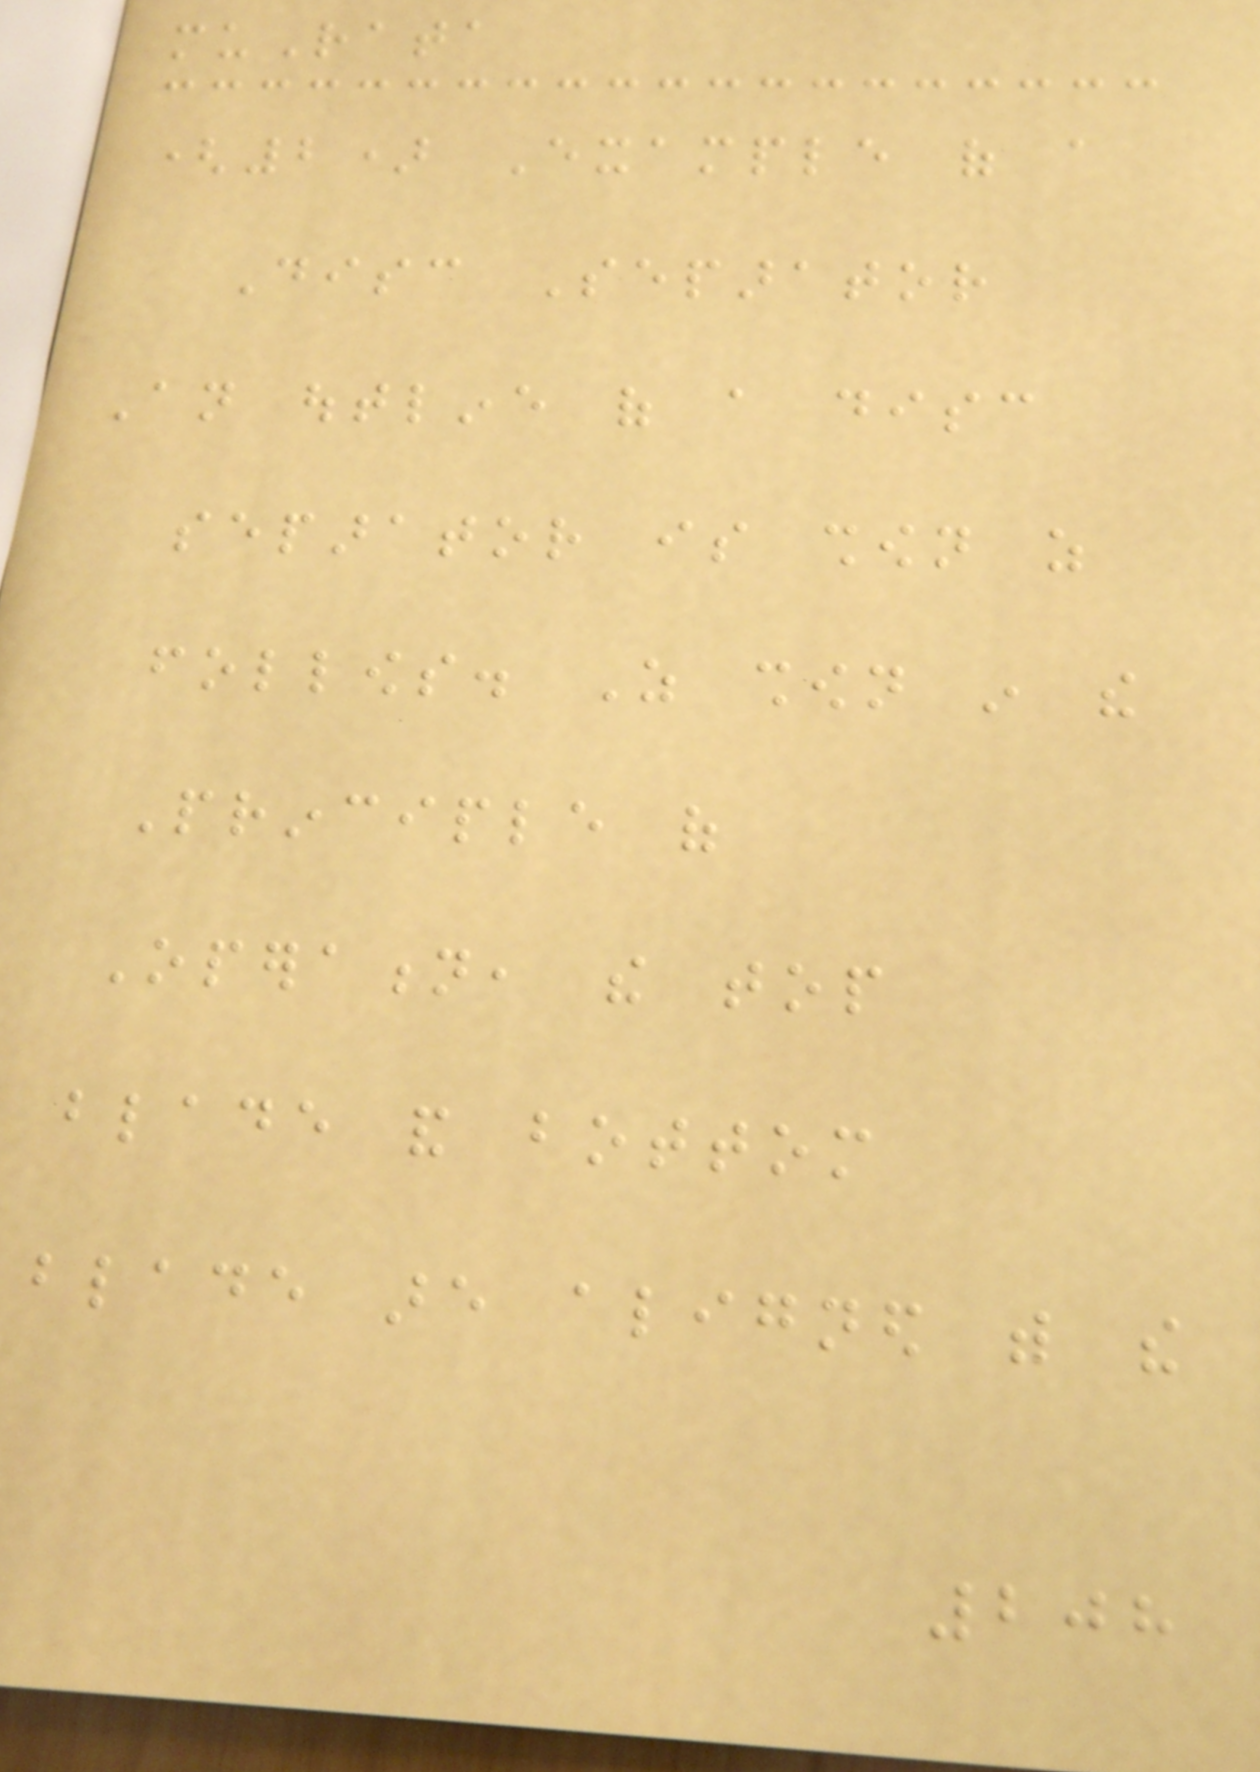muRata
(2) Example of a
Disc Separator
An outline of a disc
separator is shown as
follows. As shown in the
Principle of
Operation, the top
blade and bottom
blade are aligned with the
208
